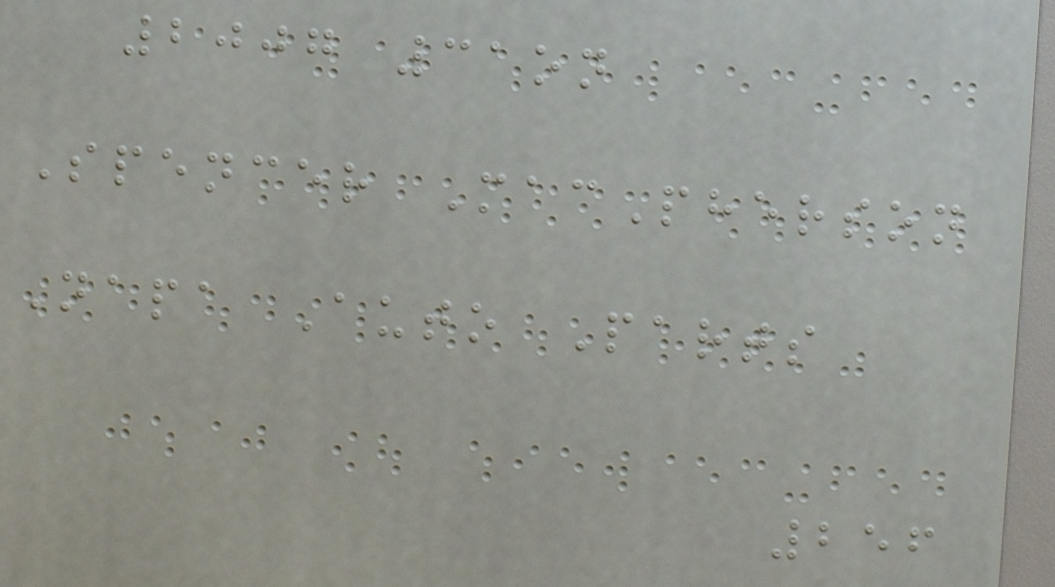2007 31on
Spencer MacPherson
Napa Auto Parts
256
